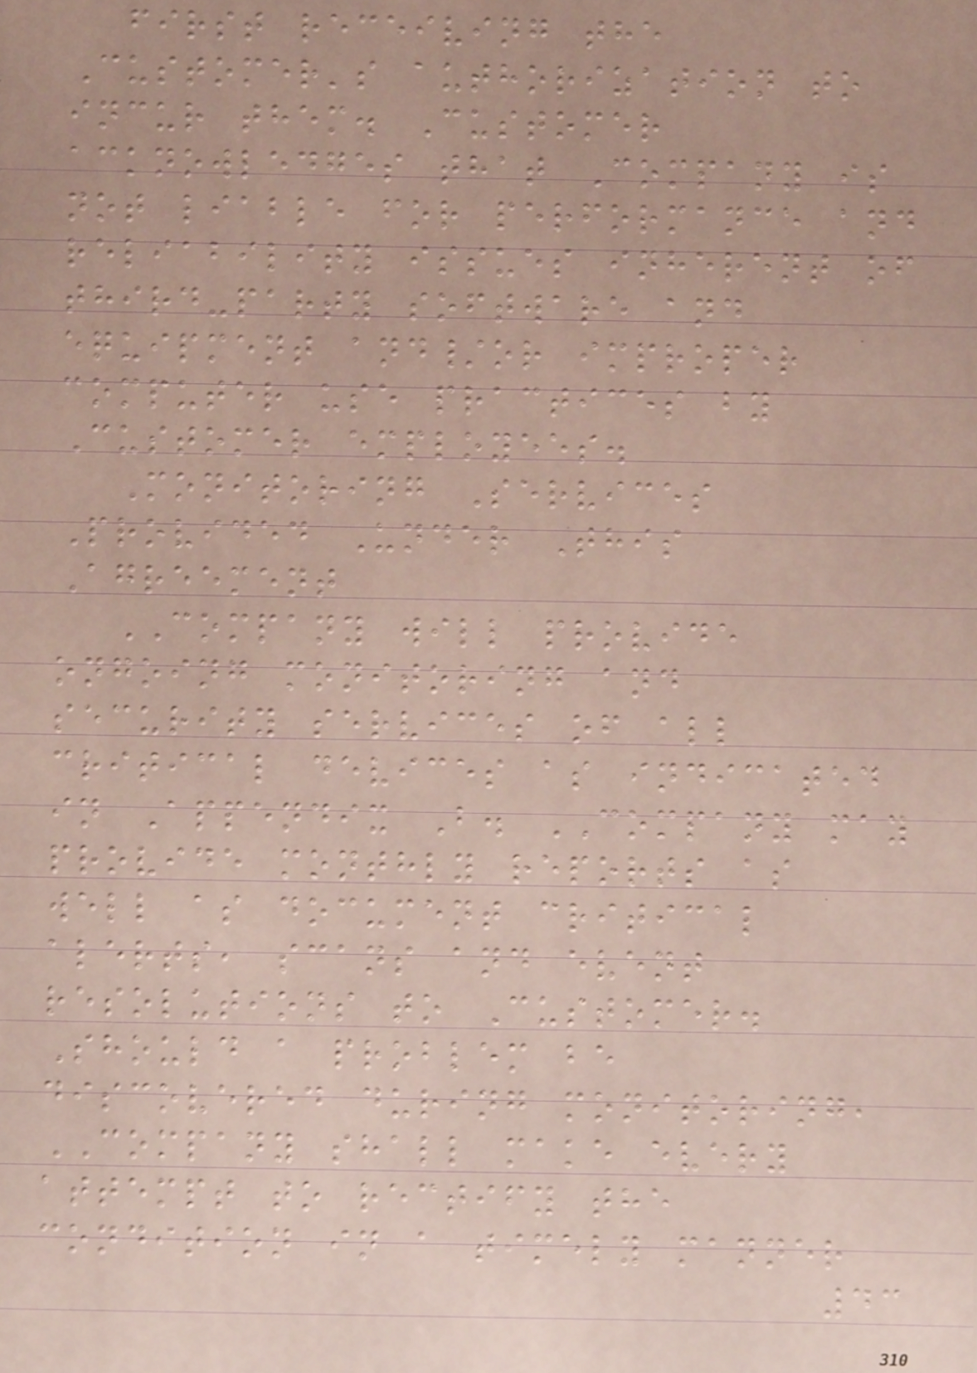first receiving the
Customer's authorization to
incur them. Customer
acknowledges that Company is
not liable for performance and
reliability issues inherent of
third-party software and
equipment and/or improper
computer use practices by
Customer employees.
Monitoring Services
Provided Under This
Agreement
COMPANY will provide
ongoing monitoring and
security services of all
critical devices as indicated
in Appendix B. COMPANY may
provide monthly reports as
well as document critical
alerts, scans and event
resolutions to Customer.
Should a problem be
discovered during monitoring,
COMPANY shall make every
attempt to rectify the
condition in a timely manner
43
